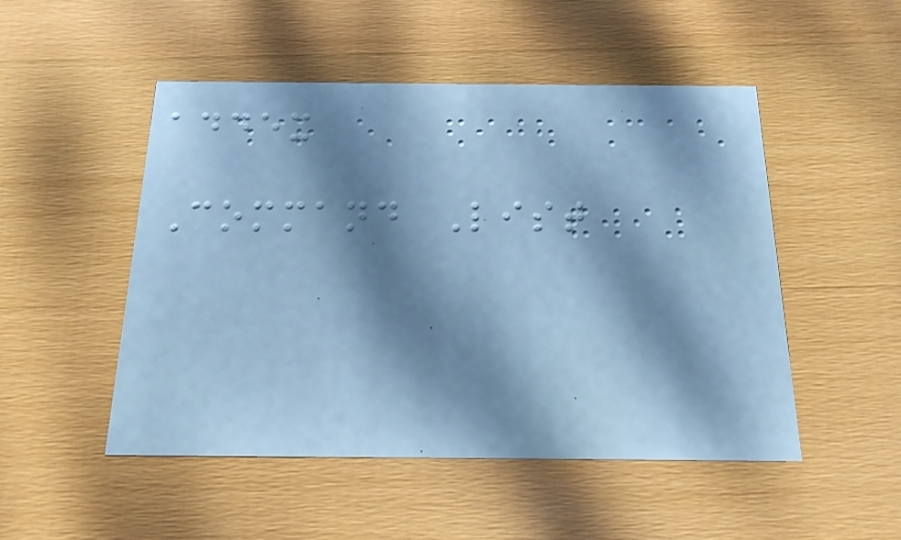addex
Command List
